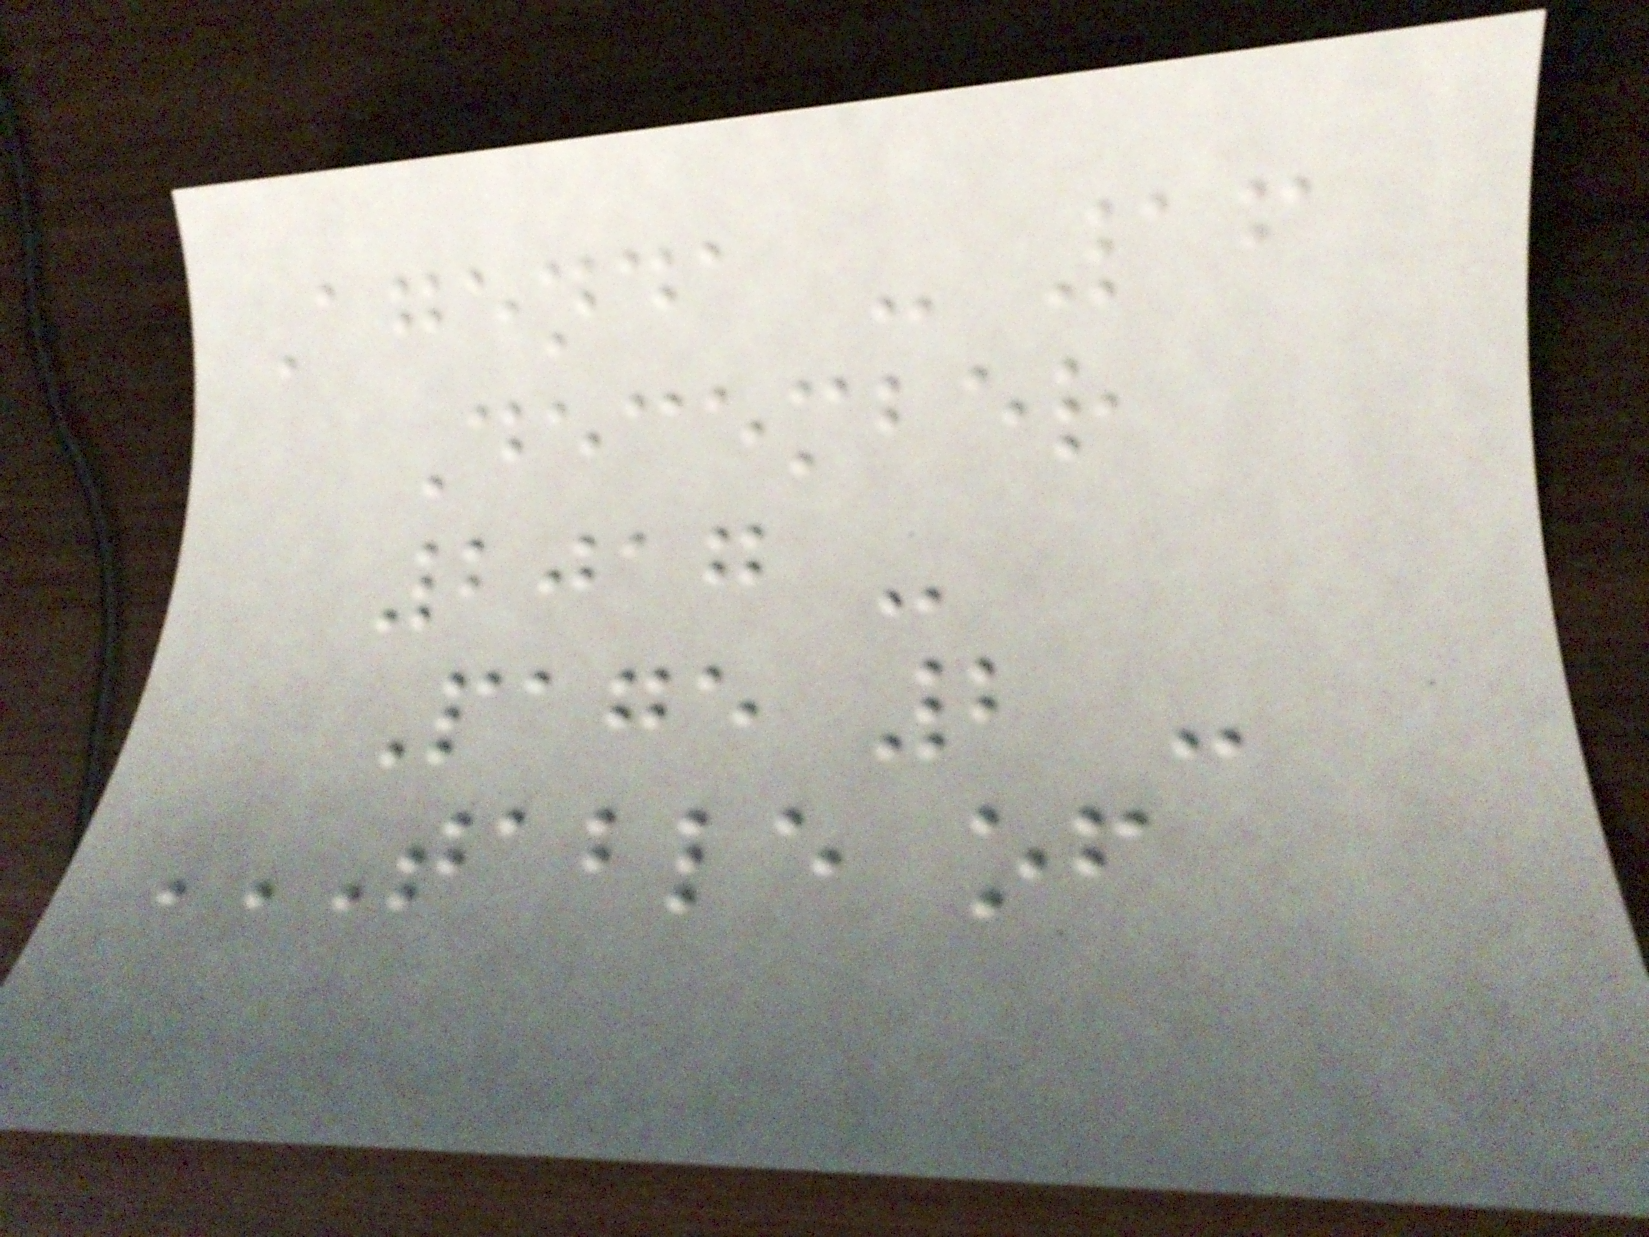Agenda - 16
December
2017 -
Page 2 -
TABLE OF
